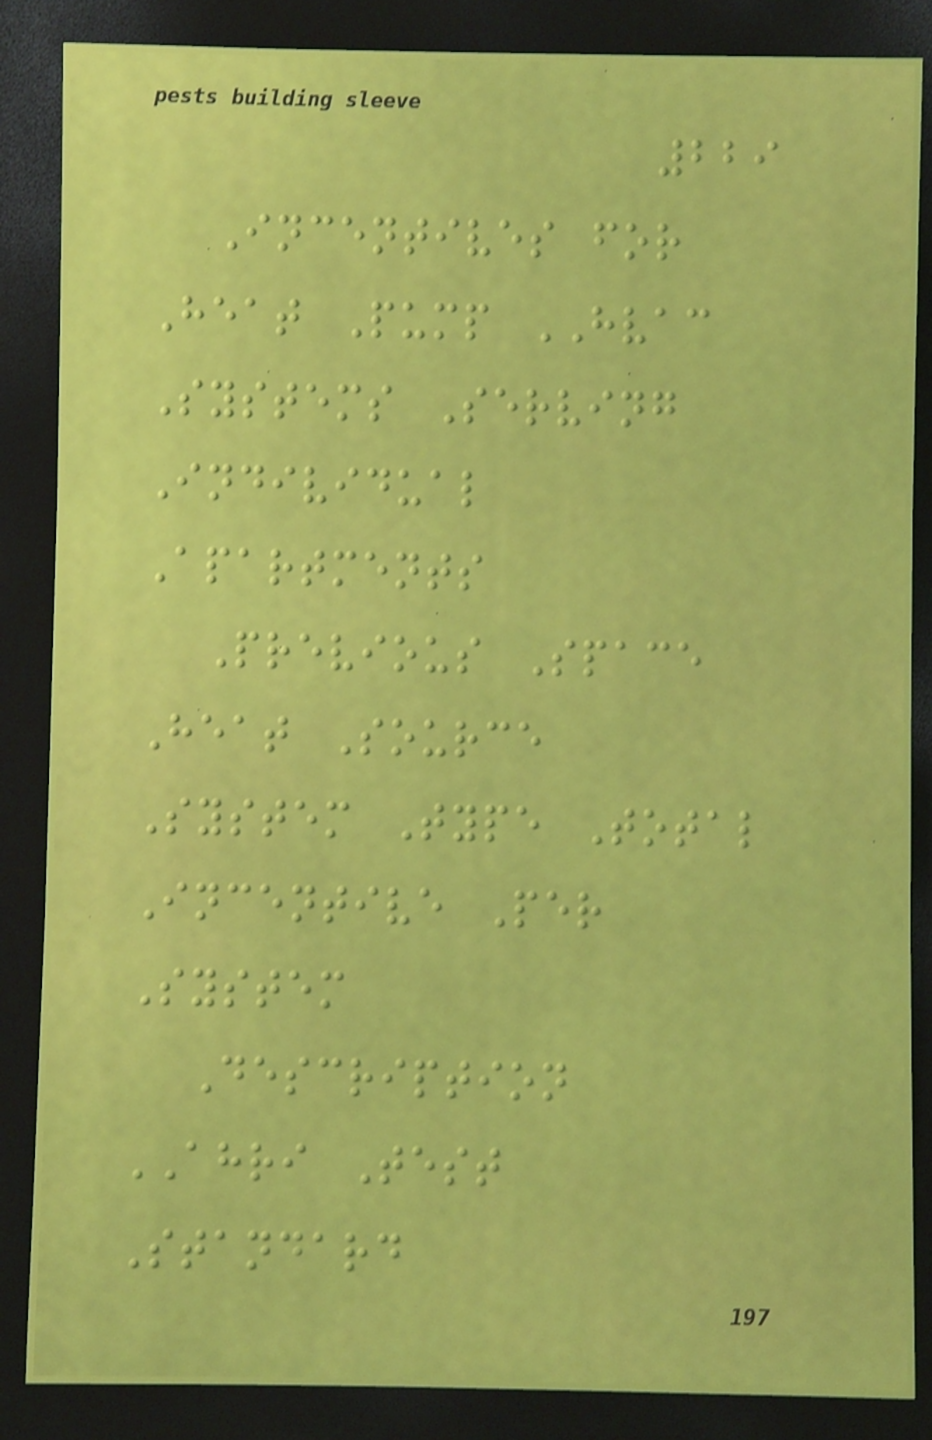229
Incentives for
Heat Pump HVAC
Systems Serving
Individual
Apartments
Previous Space
Heat Source
System Type Total
Incentive Per
System
Description
AHRI Test
Standard
